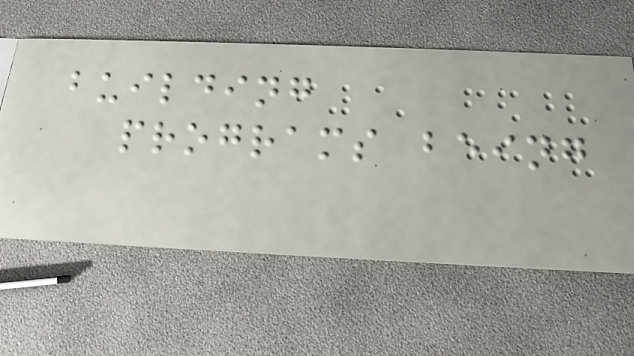building
programs being
